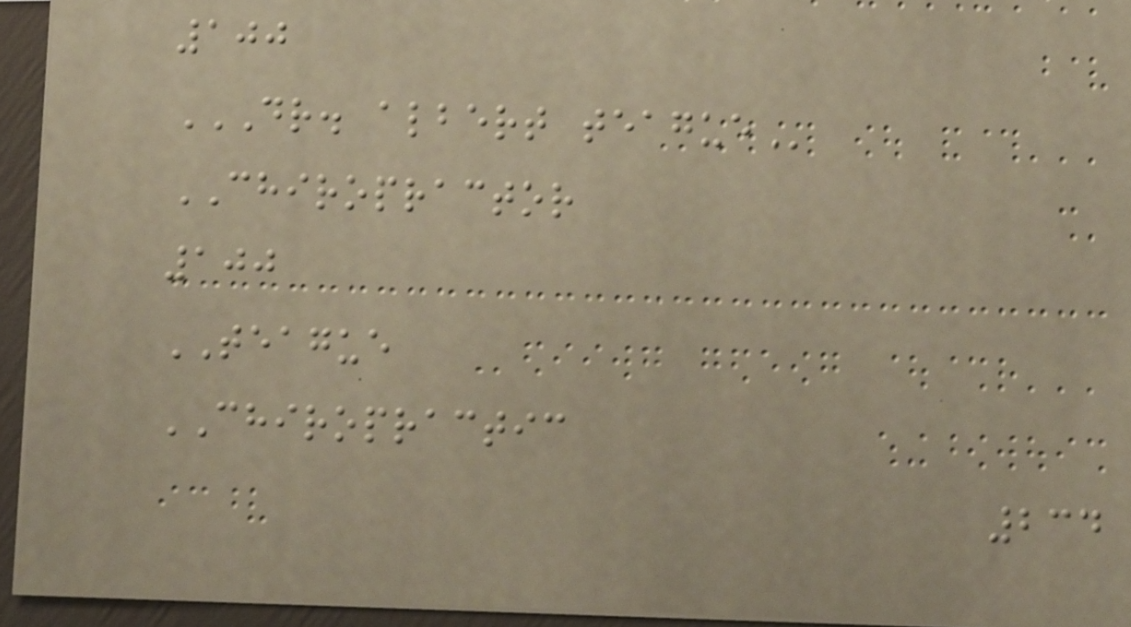100
DR. ALBERT TEAGUE
CHIROPRACTOR
100
TEAGUE
CHIROPRACTIC
234
